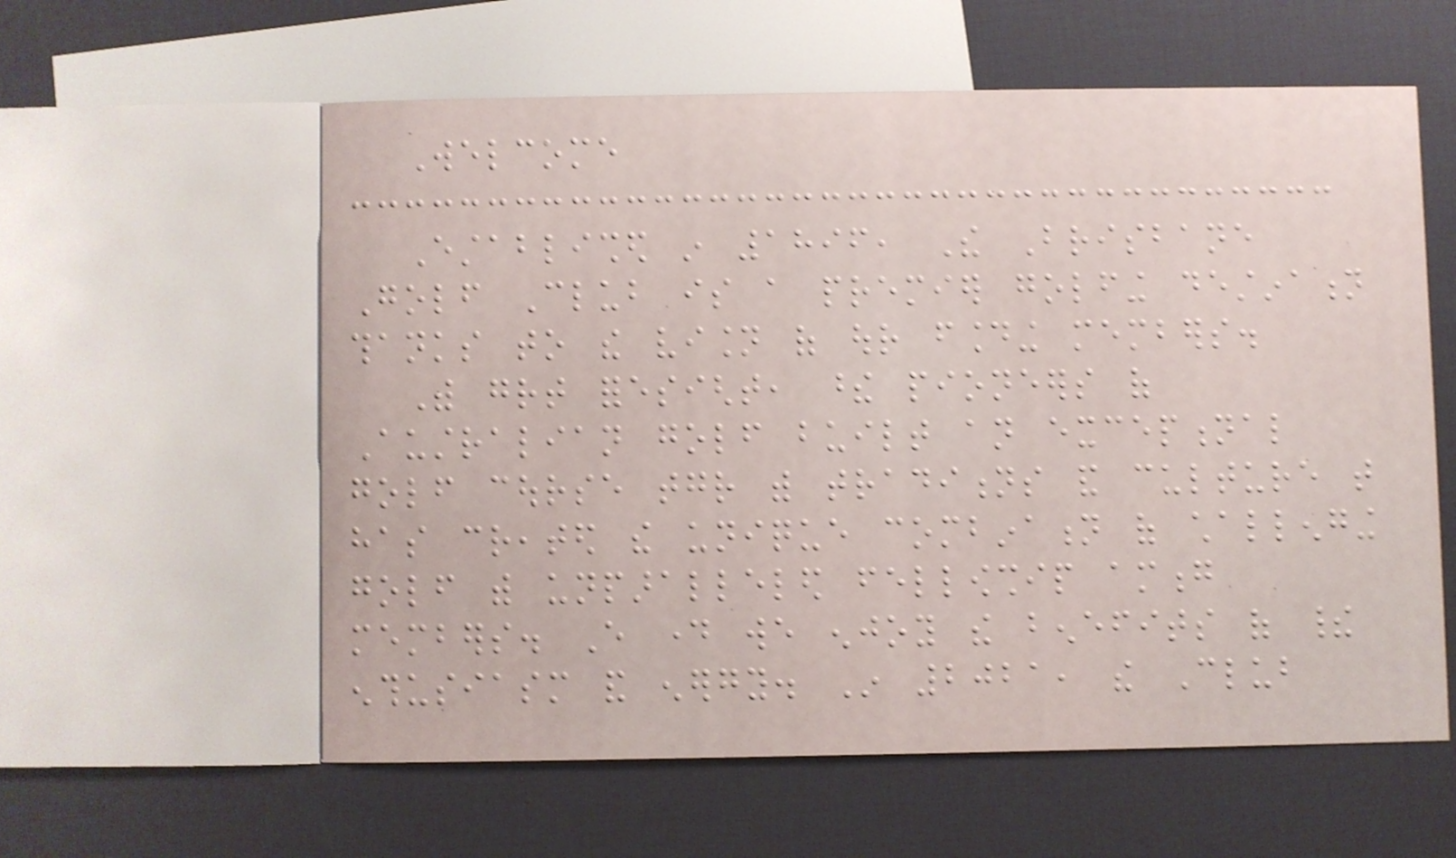Welcome
Established in 1896, The Brisbane
Golf Club is a premier golfing destination
thanks to the vision of our founding members.
With great foresight, these pioneers of
Australian golf built an exceptional
golf course together with traditions and culture that
has created the unique combination of challenging
golf with unparalleled fellowship among
members. Every day we enjoy the benefits of their
enthusiasm and energy. In 2021, the Club
